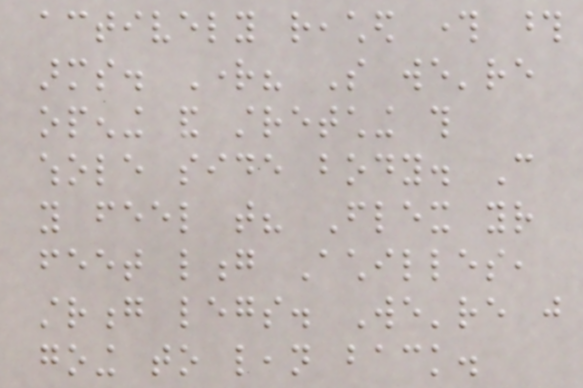actively reached through those
arms. Right? So we're
opening and stretching this
whole side body. Can
you feel that? Flex your
feet long Achilles,
strong legs. We're just
going to lean back.
